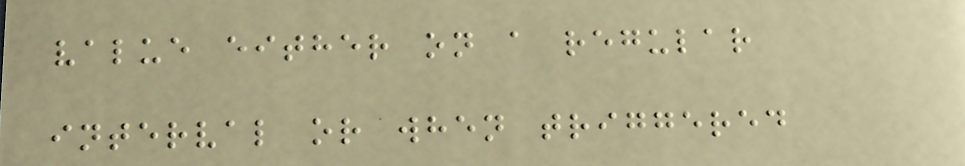value either on a regular
interval or when triggered
